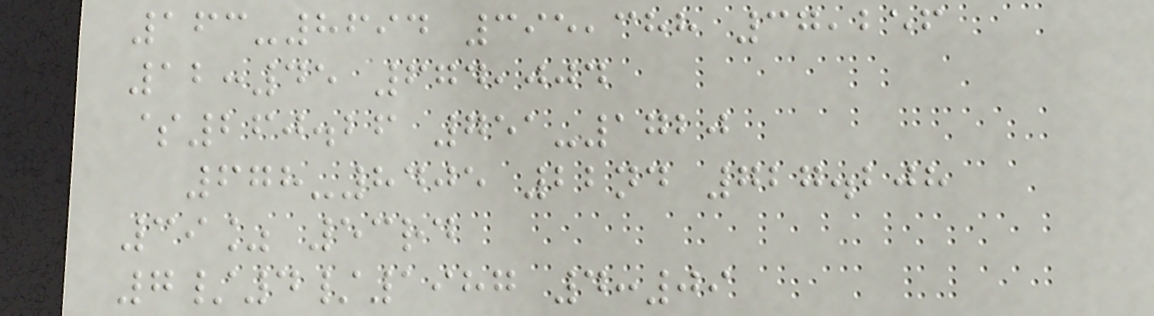163-8694 395,388 37,256
12:45 674,004
$260.26 751-1720
678-8405 22nd 727.208
39% 53rd
7/4/1987 4:09
